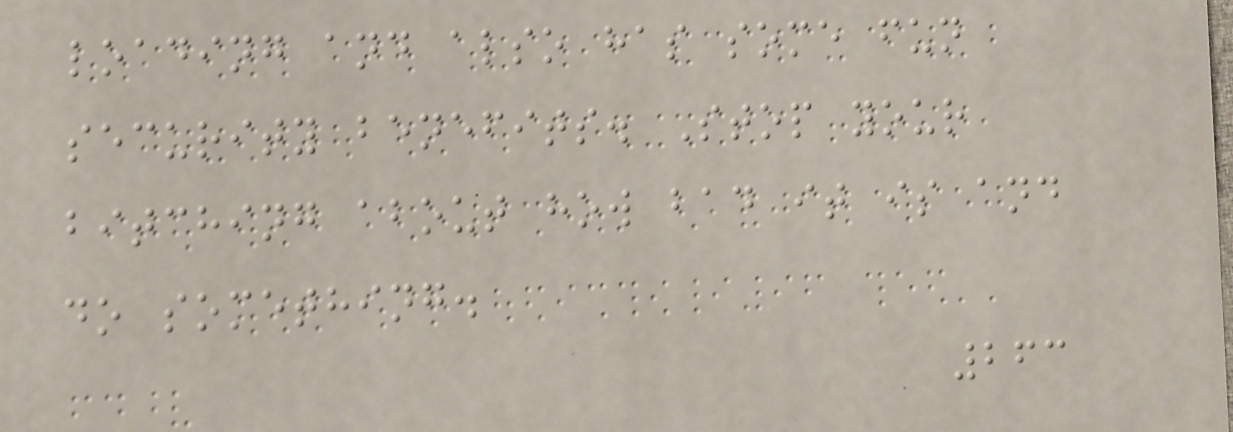loading and also has some fun
security benefits. Stop your
bitching about how bad it is and
do something.
263
